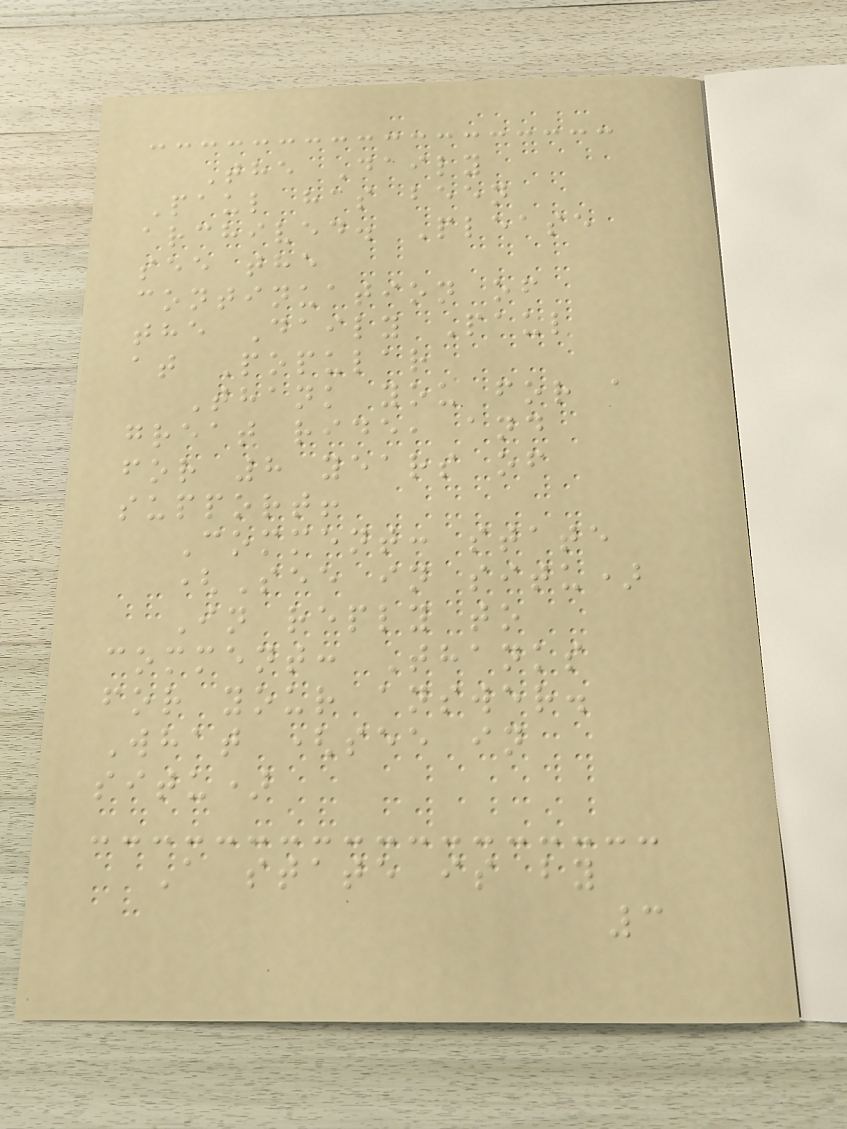The Daily
Paul has been
archived. Please
see the
continuation of
the Daily Paul
at Popular
Thank you for a
great ride, and
for 8 years of
support!
Comment: state
(See in situ)
In reply to
comment: Thanks
for your answer.
What (see in
situ)
A state is by
3
